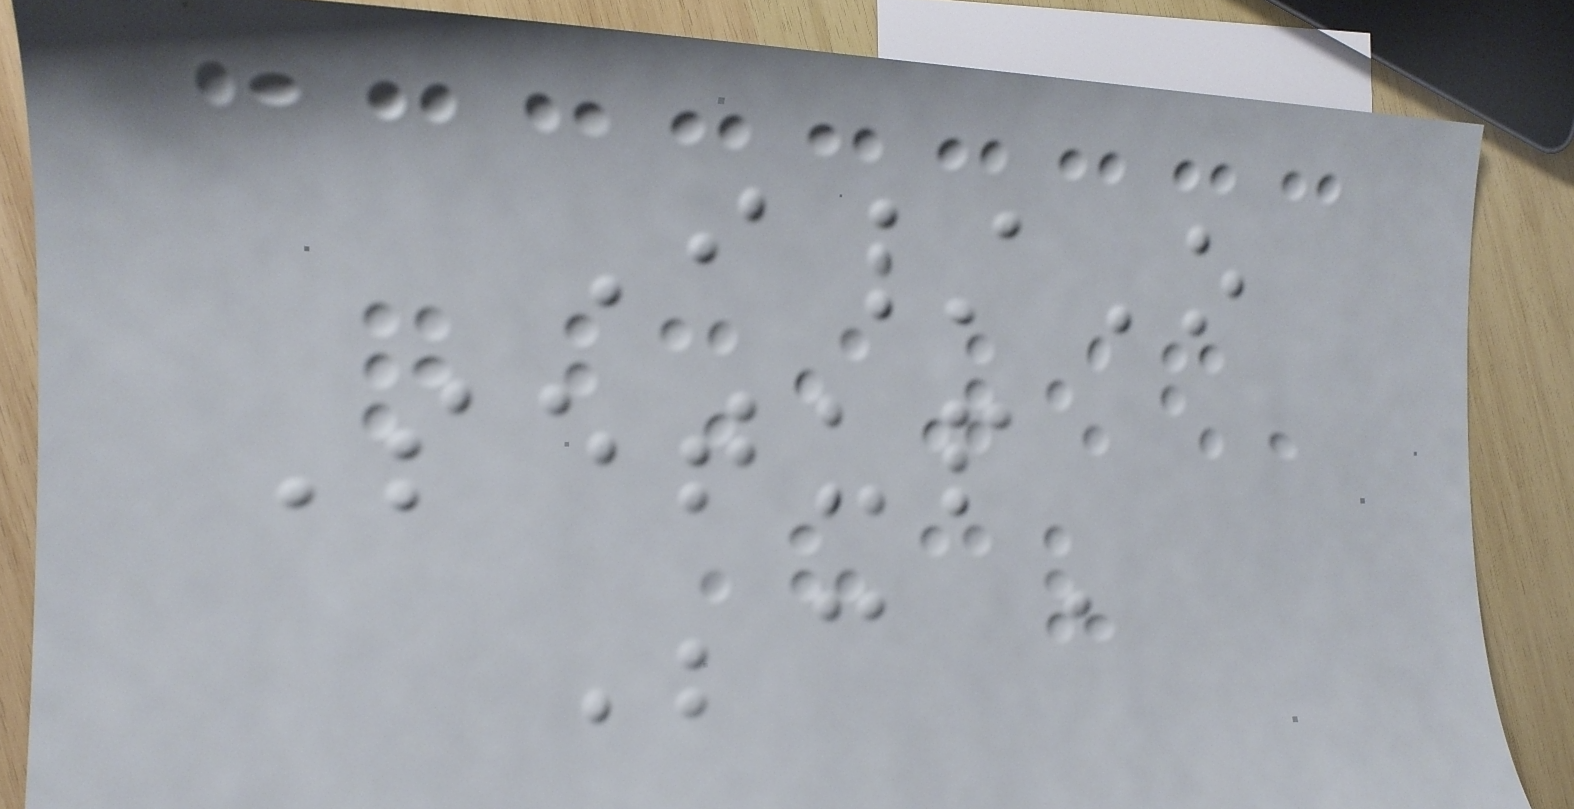I/O
Setup
Because a
